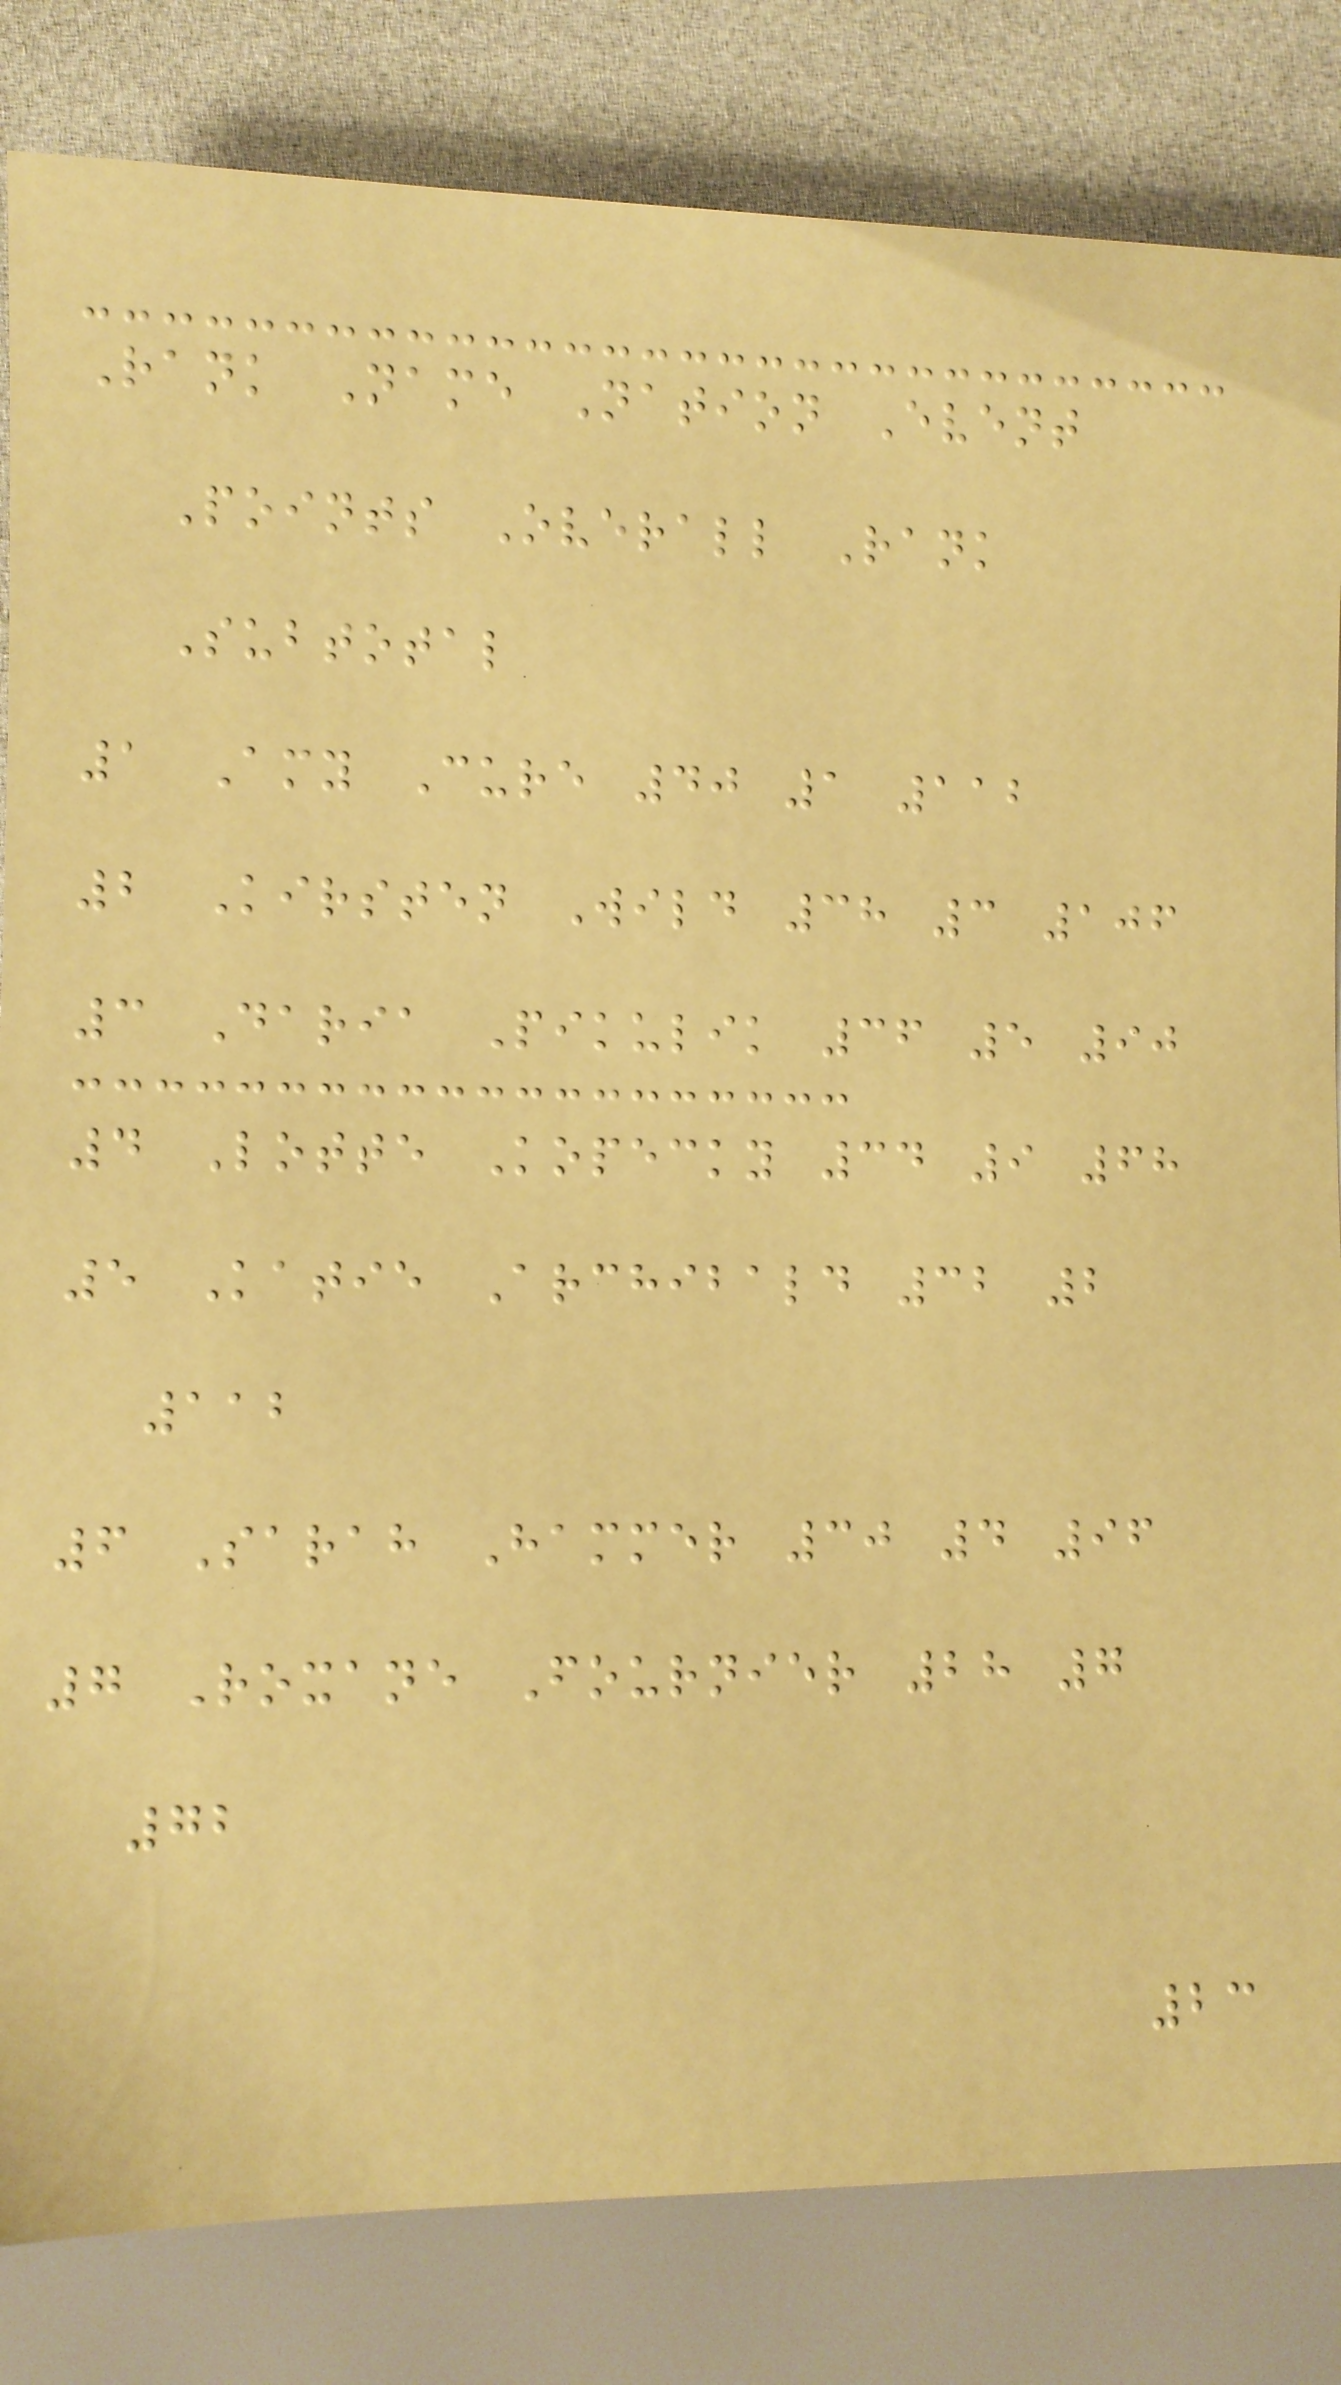Rank Name Nation Event
Points Overall Rank
Subtotal
1 Amy Cure 40 1 112
2 Kirsten Wild 38 3 106
3 Daria Pikulik 36 5 90
4 Lotte Kopecky 34 9 68
5 Katie Archibald 32 2
112
6 Sarah Hammer 30 4 96
7 Roxane Fournier 28 7
72
23
